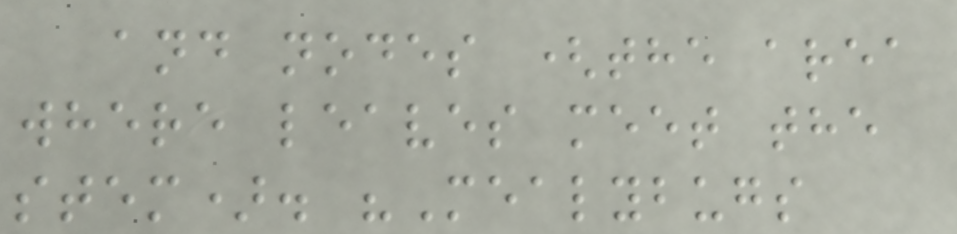and nodes (the area
where leaves meet the
stem). "Mealybugs
